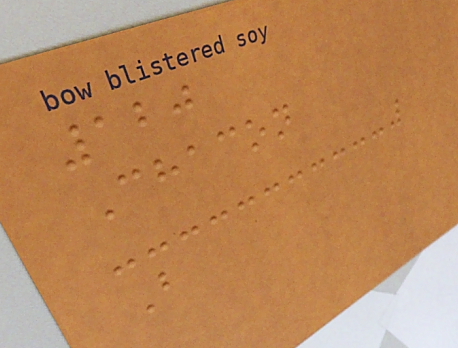120
Chacon
B
